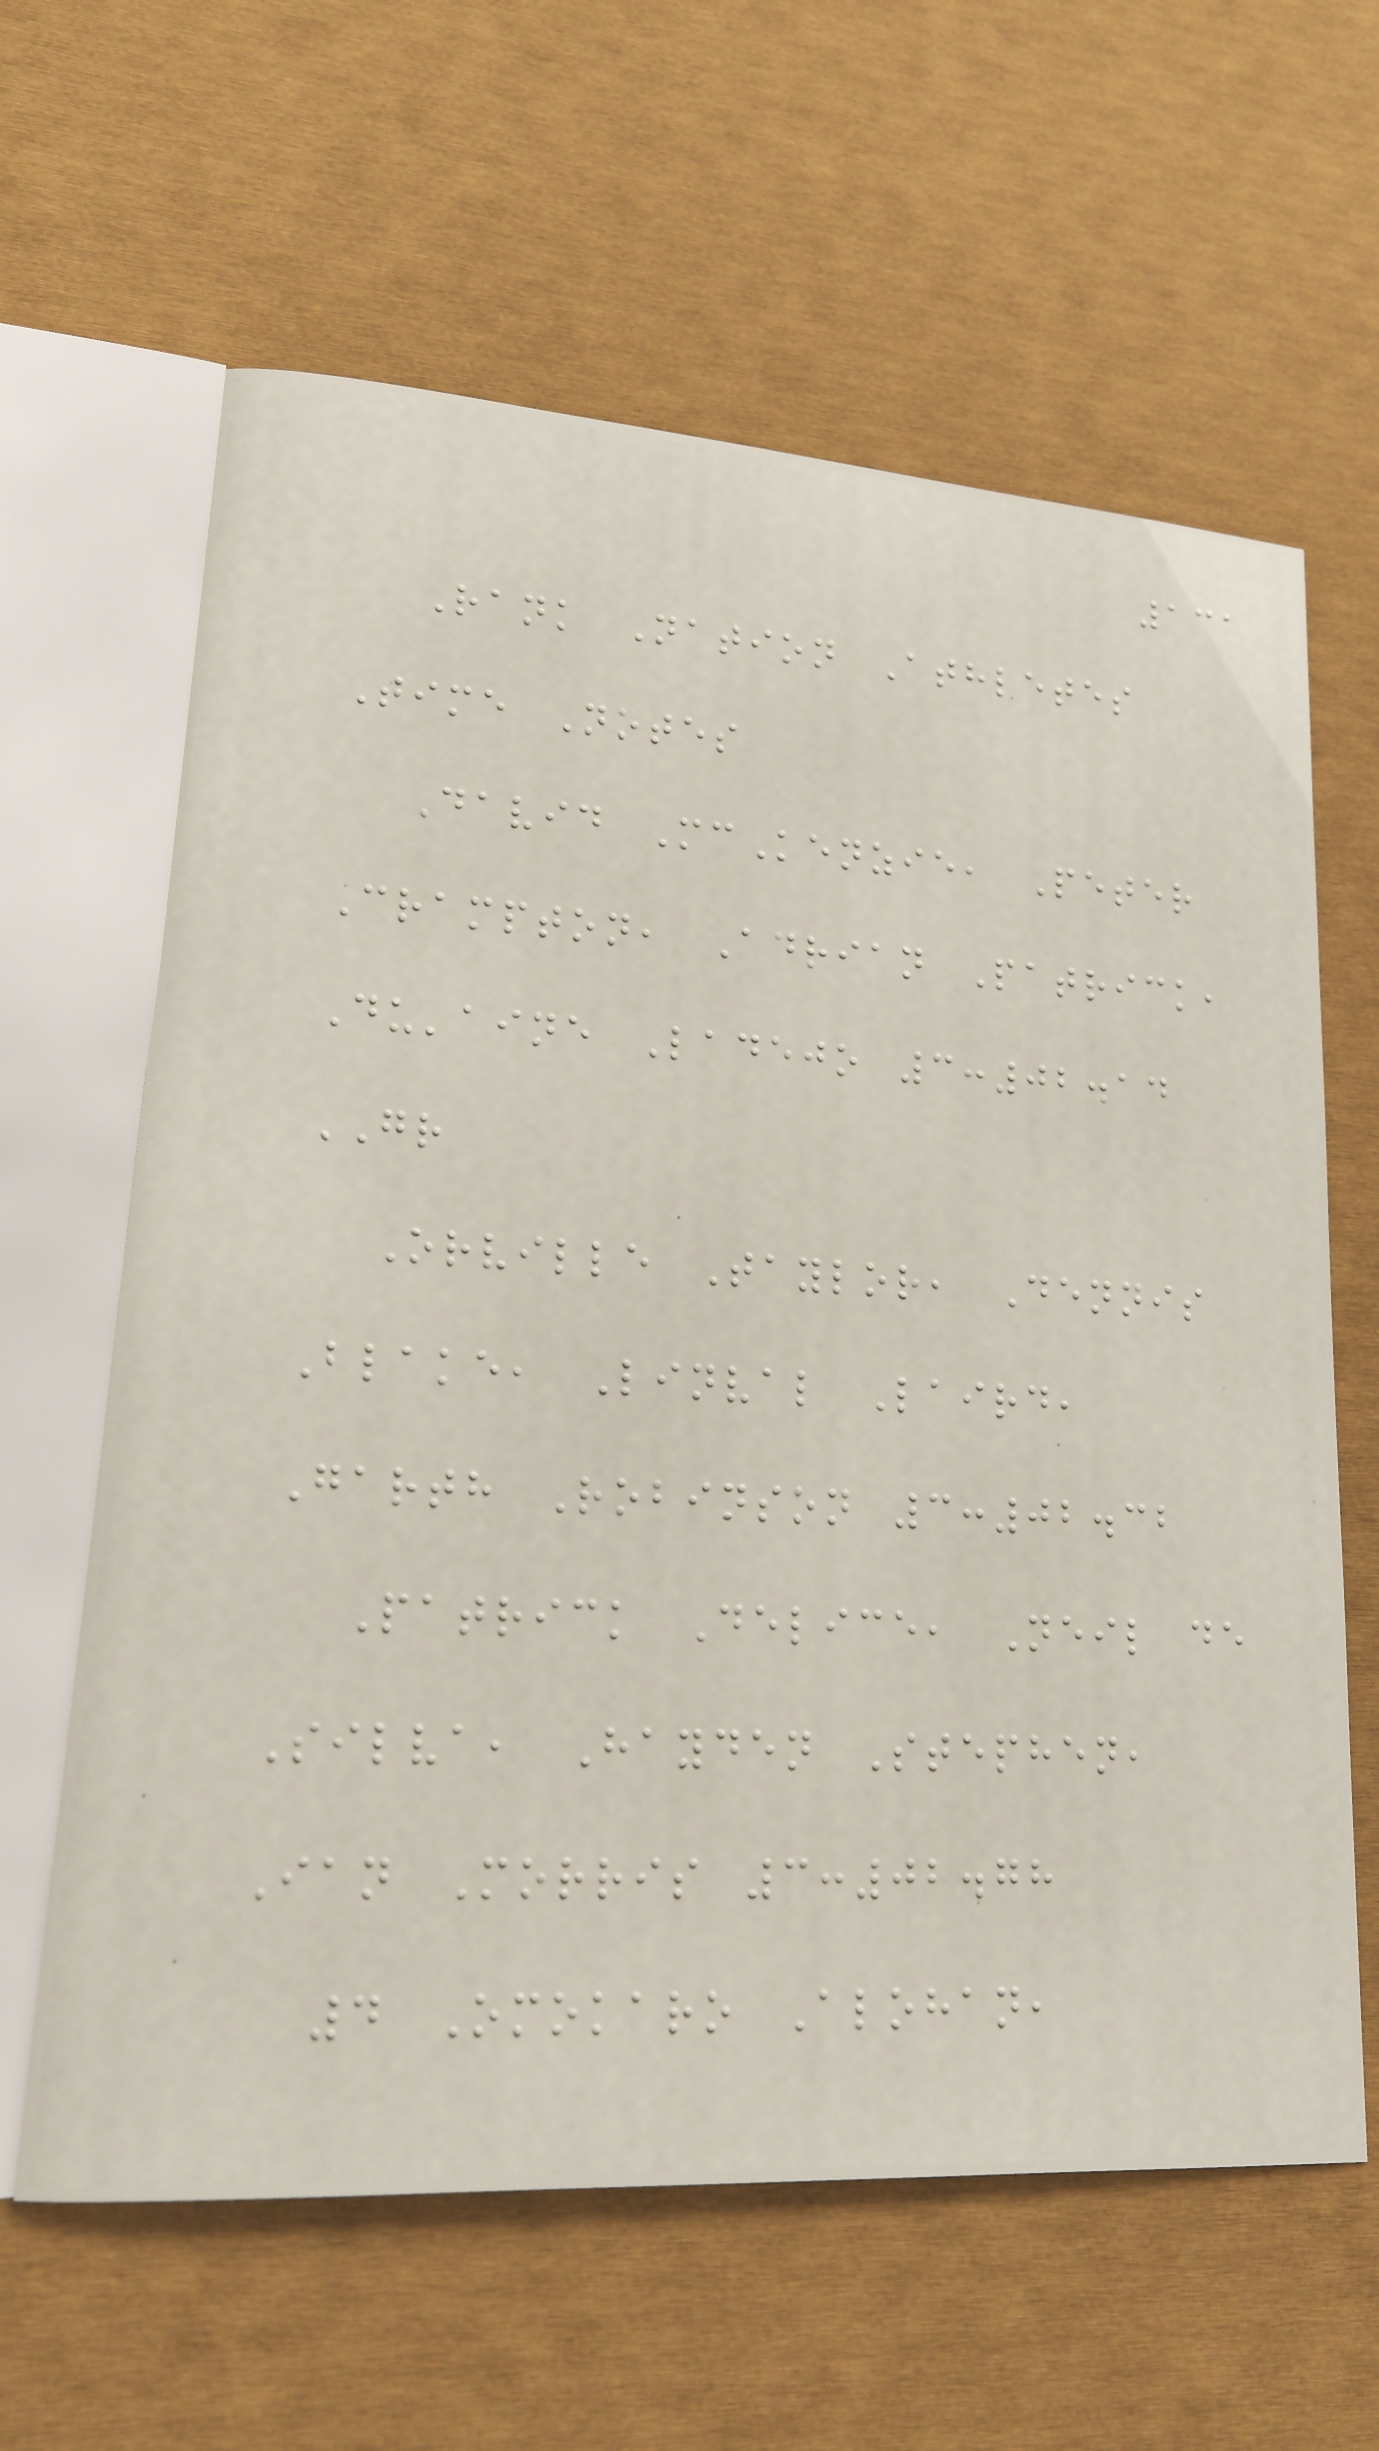131
Rank Nation Athletes
Time Notes
David McKenzie, Peter
Crampton, Adrian Patrick,
Du'aine Ladejo 3:02.14
GR
Orville Taylor, Dennis
Blake, Linval Laird,
Garth Robinson 3:02.32
Patrick Delice, Neil de
Silva, Hayden Stephen,
Ian Morris 3:02.78
4 Omokaro Alohan,
